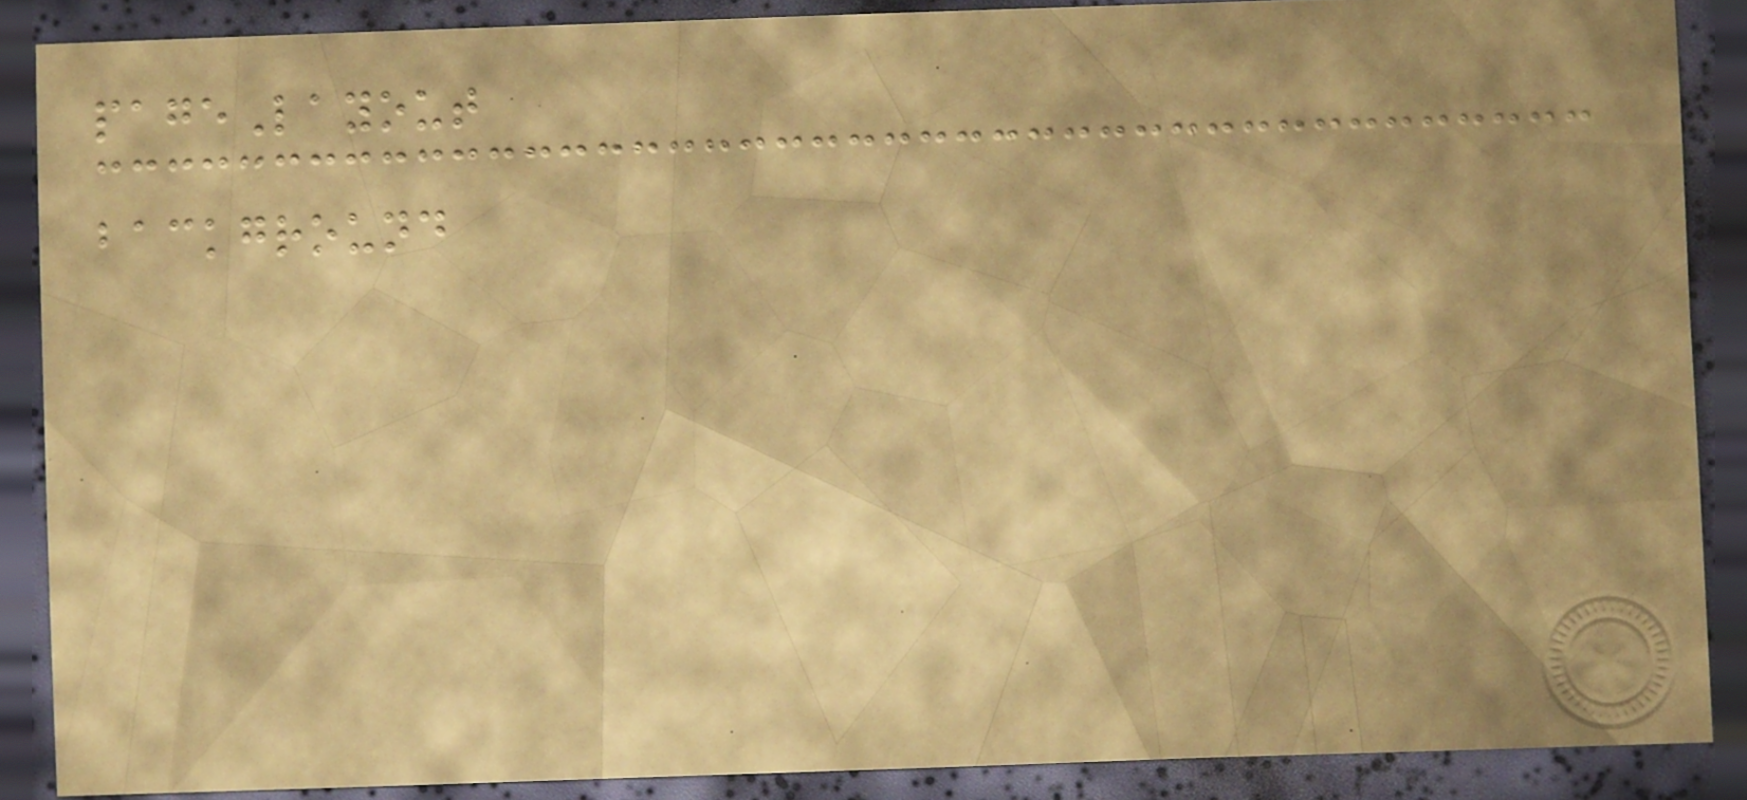pageLayout
background
